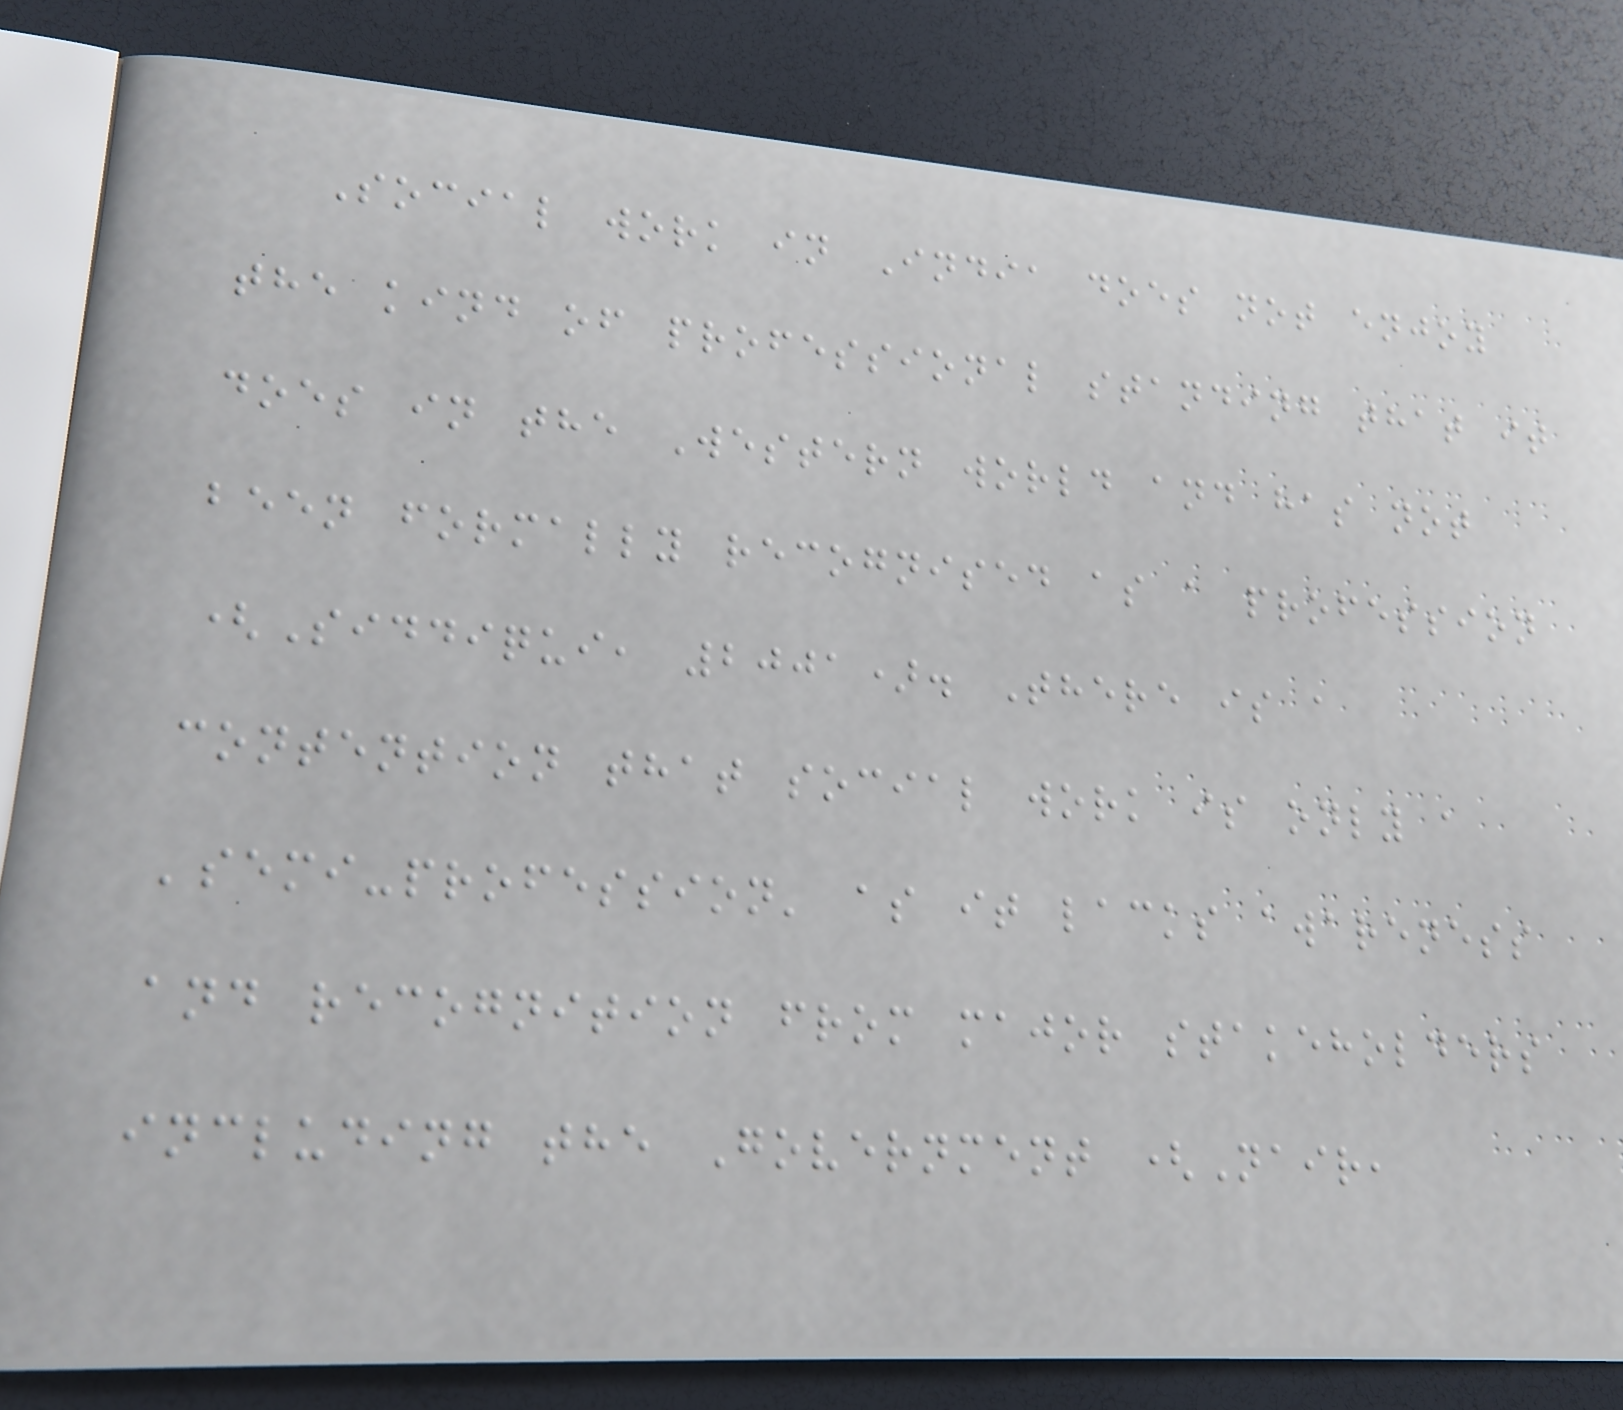Social work in India does not enjoy
the kind of professional standing that it
does in the Western world and has not
been formally recognised as a profession
(Siddiqui, 2001). There is a
contention that social work is only a
'semi-profession' as it lacks awareness
and recognition from major stakeholders
including the Government (Nair,
